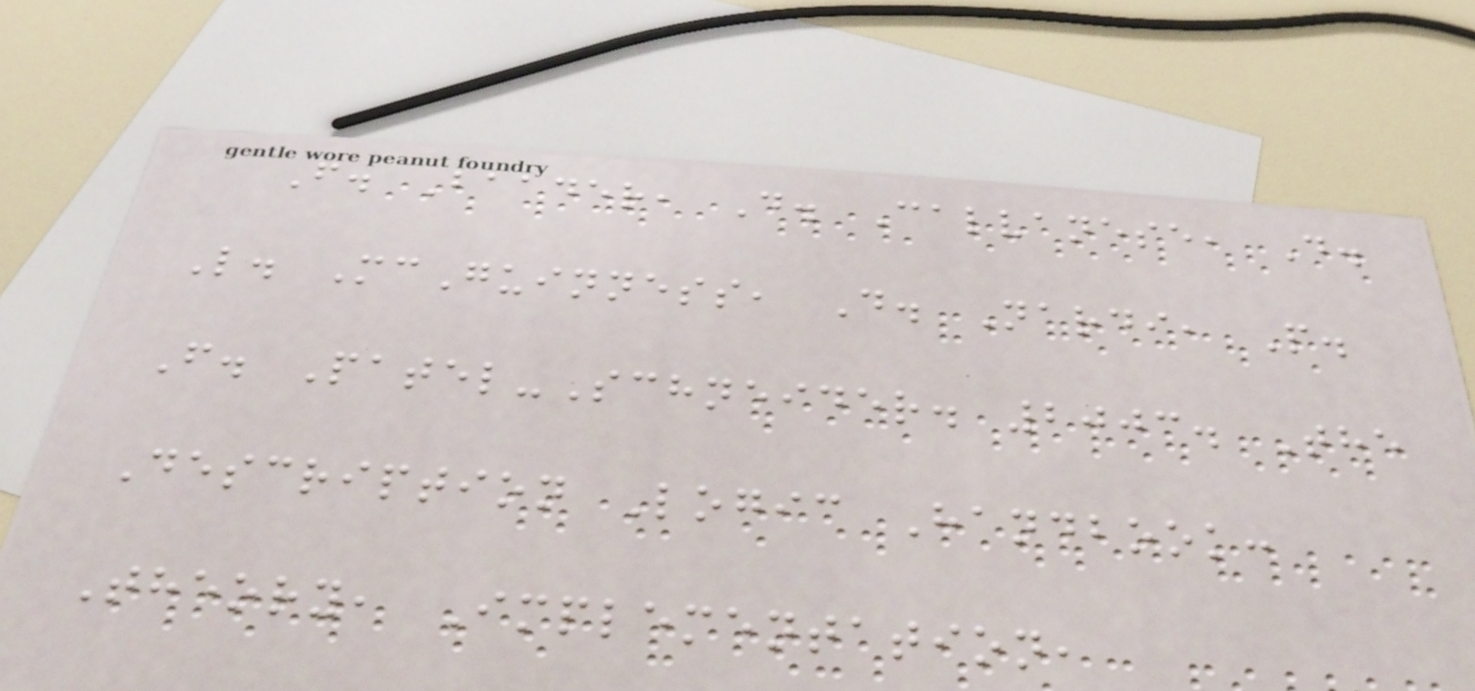F. Baader, D. Calvanese, D.
L. McGuinness, D. Nardi, P.
F. Patel-Schneider. 2003. The
Description Logic Handbook:
Theory, Implementation,
